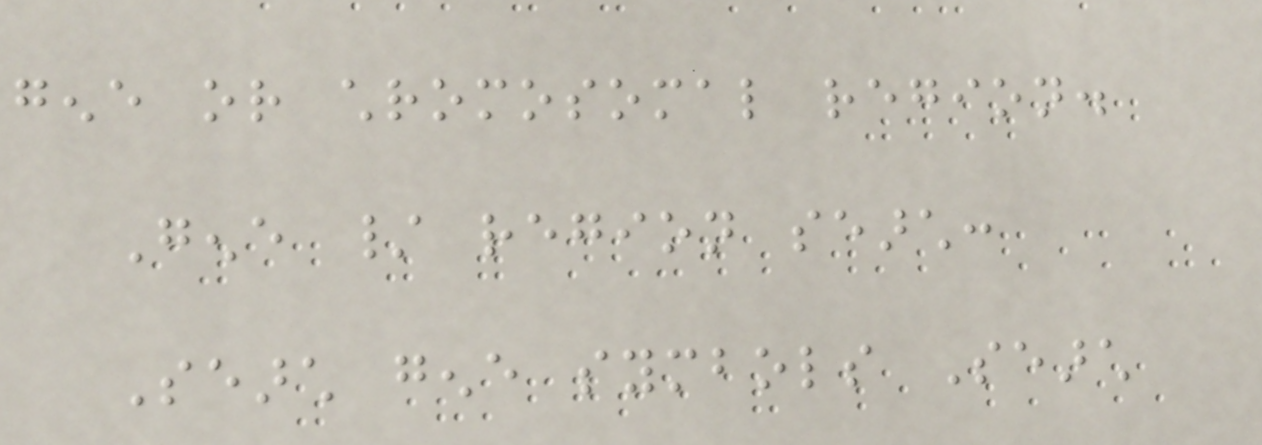gene or chromosomal region.
Gene / region search:
Search gene symbols Search
